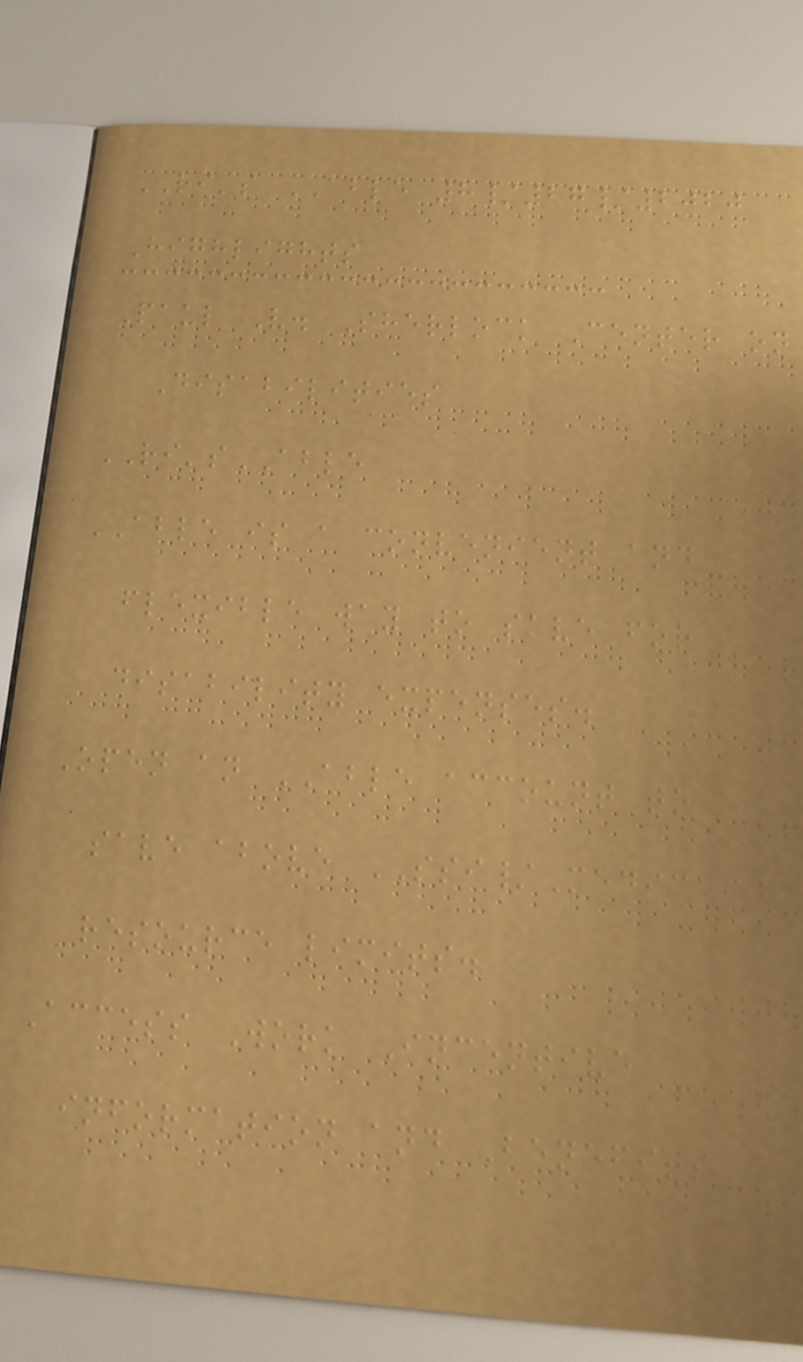RI's ABLE 8/27/2020
Highlights
Paul V. Sherlock Center on
Disabilities
RI'sABLE
ABLE is a convenient and
flexible way to save for
disability expenses.
Open an ABLE account to
save above SSI/Medicaid
resource limits.
Access Work Incentive
information and Benefits
